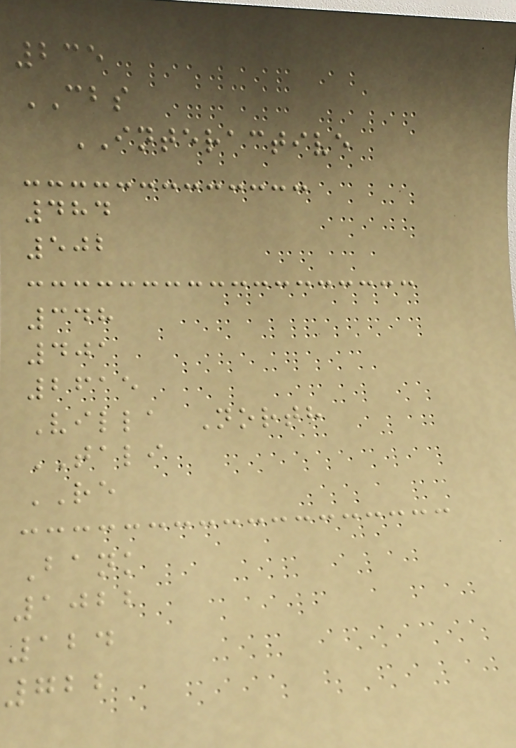235
CBS
INTERACTIVE
484
502
348
401
2615
Villa North
TALI
RE
Bank
1022
124
722
